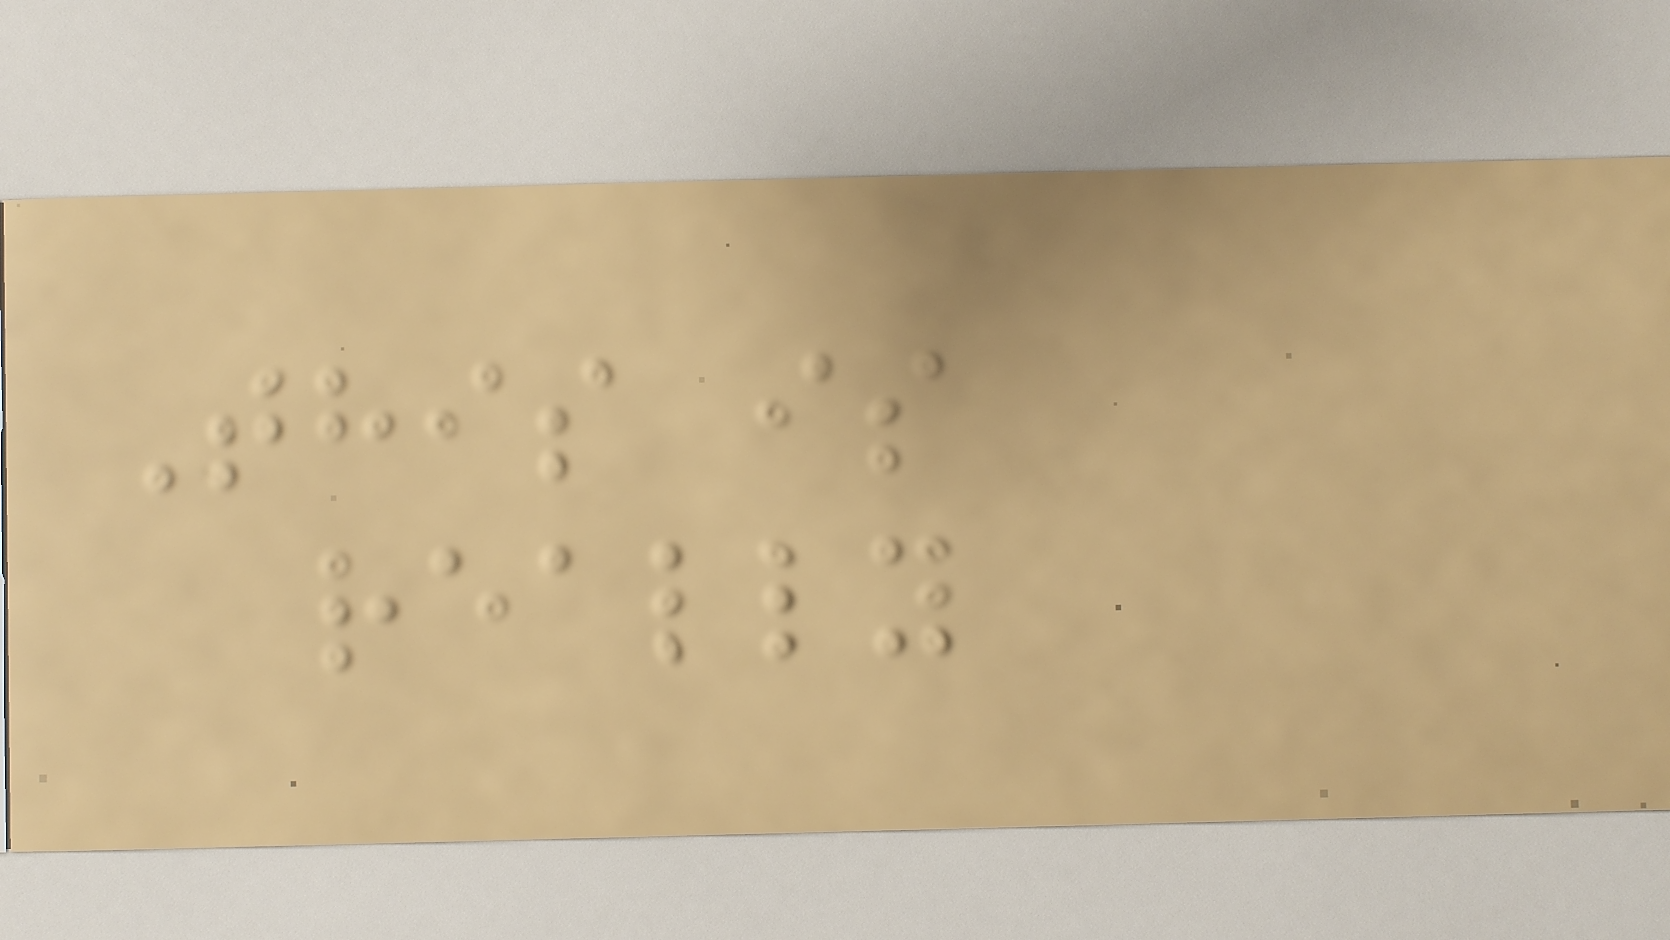This is
really
